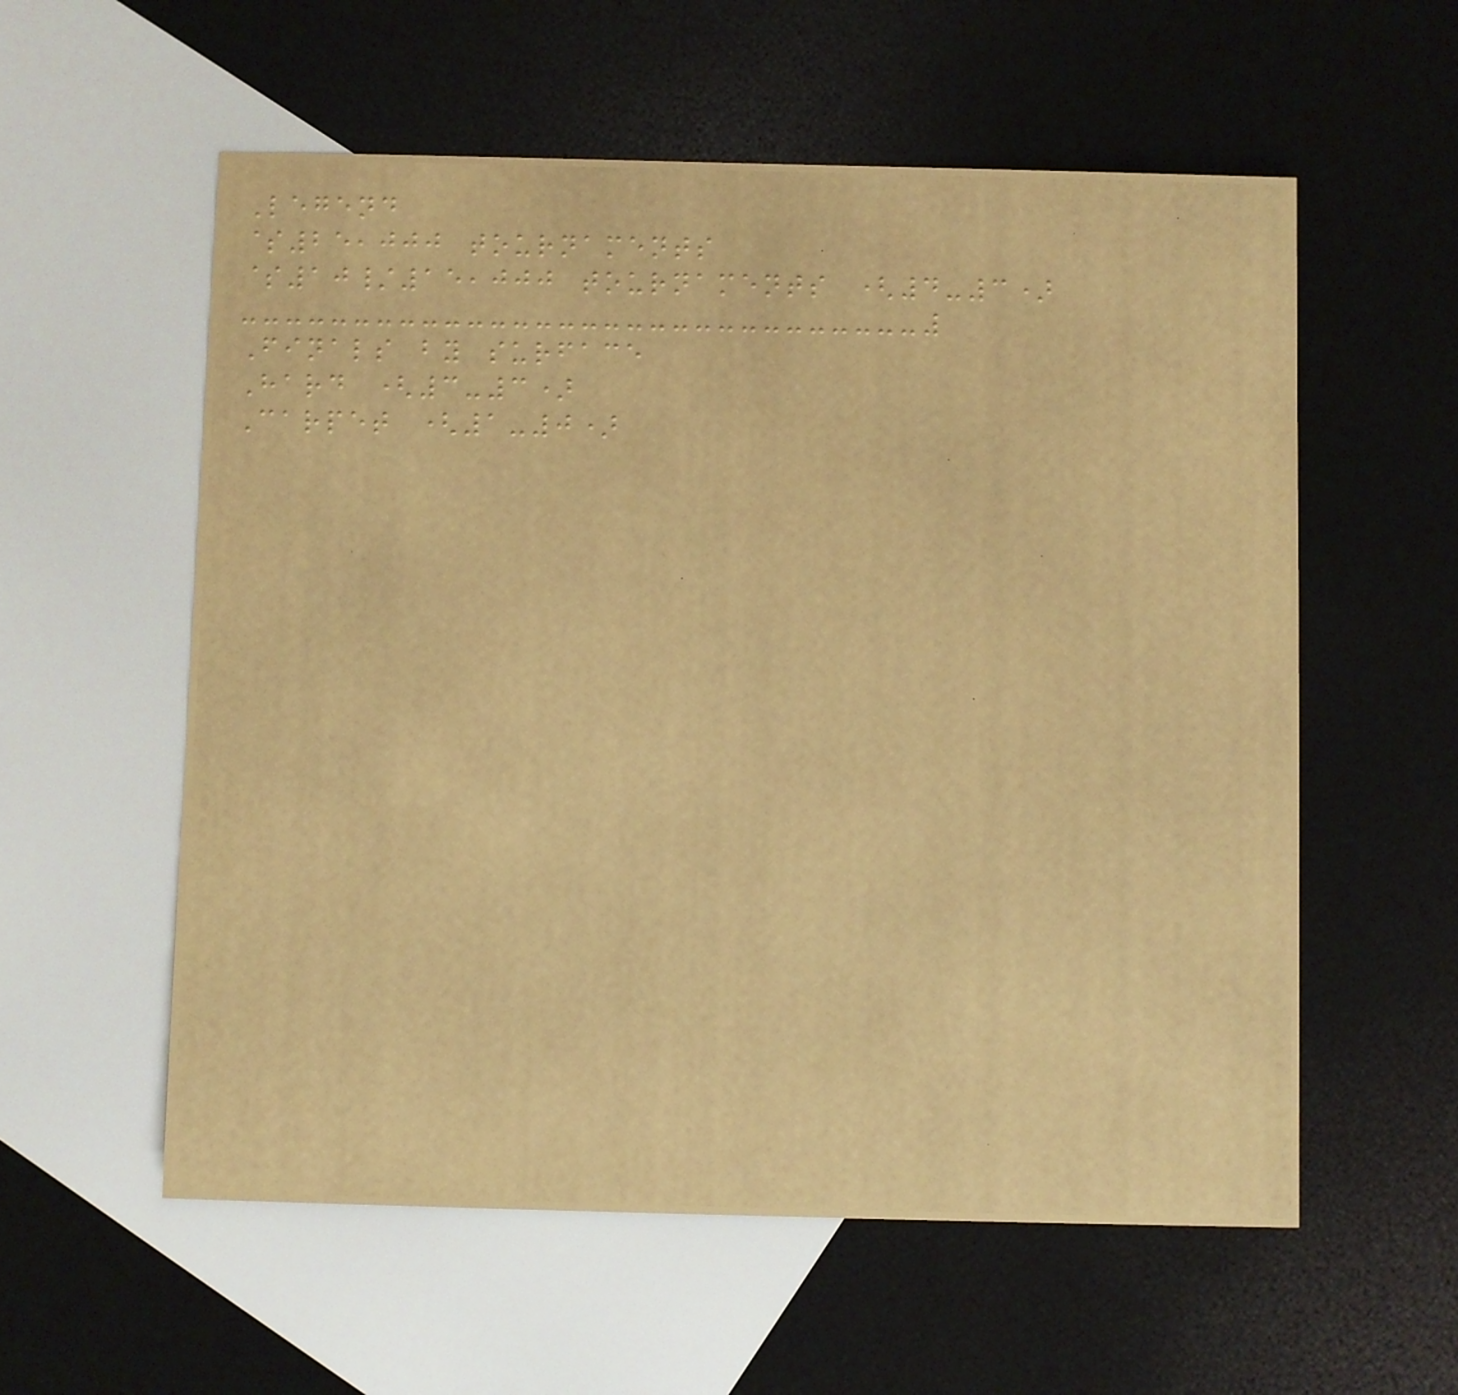Legend
$25,000 tournaments
$10/15,000 tournaments (4-3)
Finals by surface
Hard (3-3)
Carpet (1-0)
